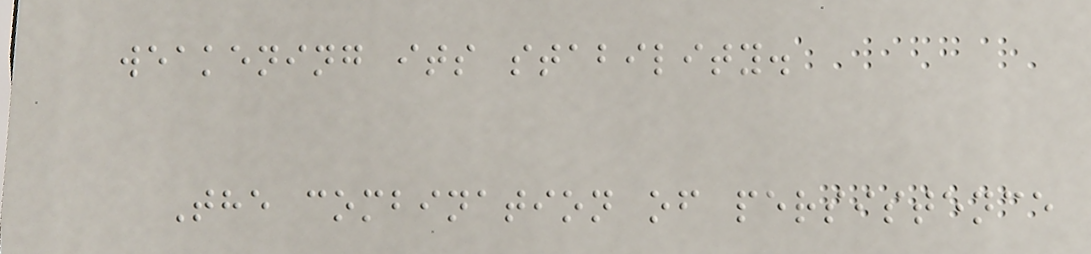weakening its stability.
The combination of persistence
